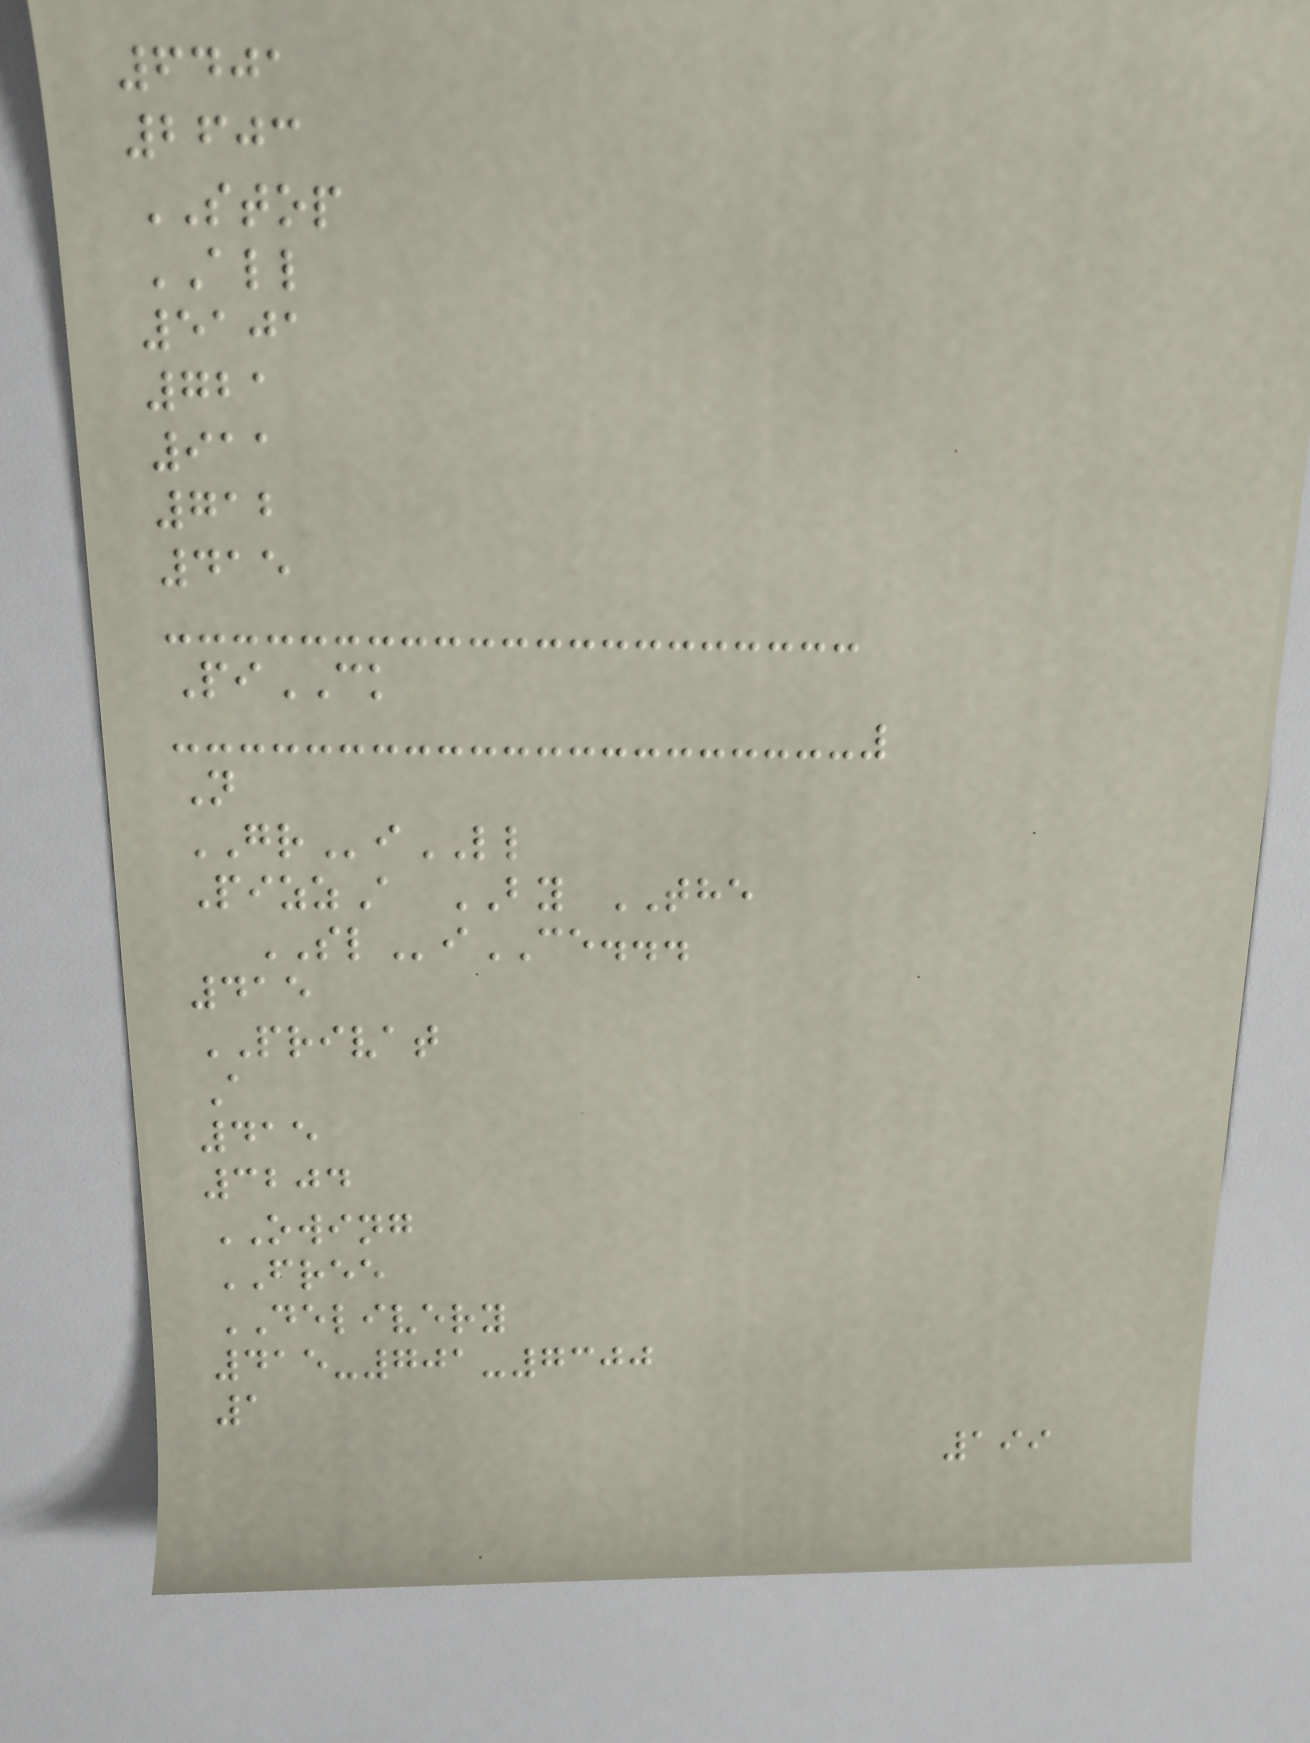6401
2603
STOP
ALL
5101
721
911
712
415
PiCK
N
GRiLL
PizzA BY THE
SLiCE...
415
PRIVAT
A
415
3204
OWING
FREE
DELIVERY
415-701-7300
1
199
